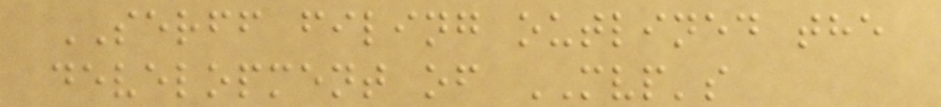SERFF filing outlined the
development of MVP's
